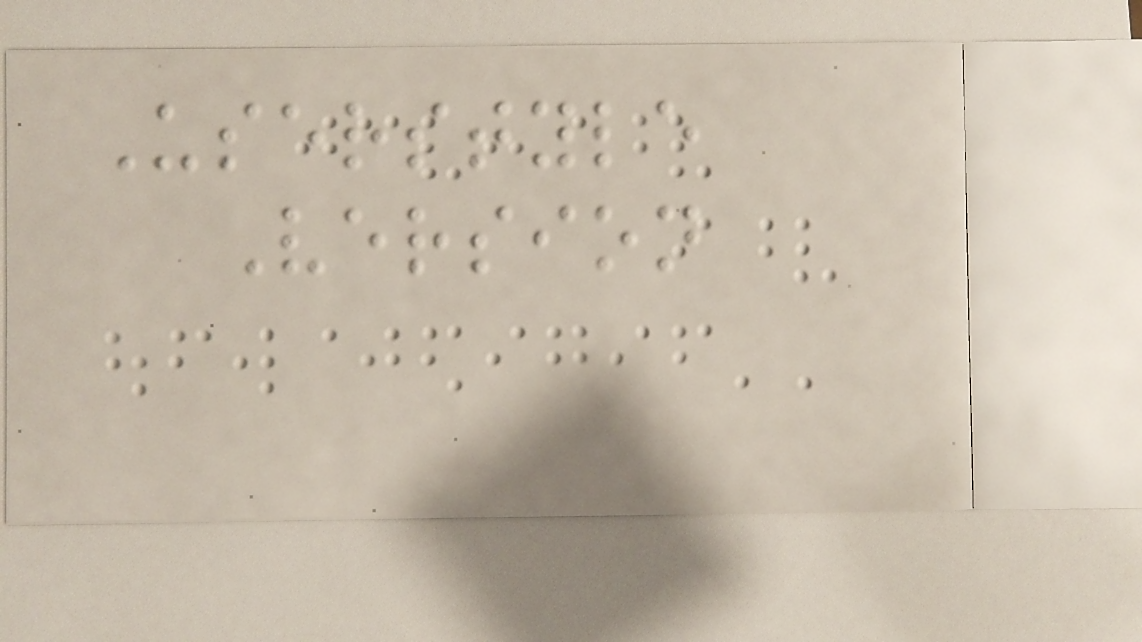Userstyle
Version
